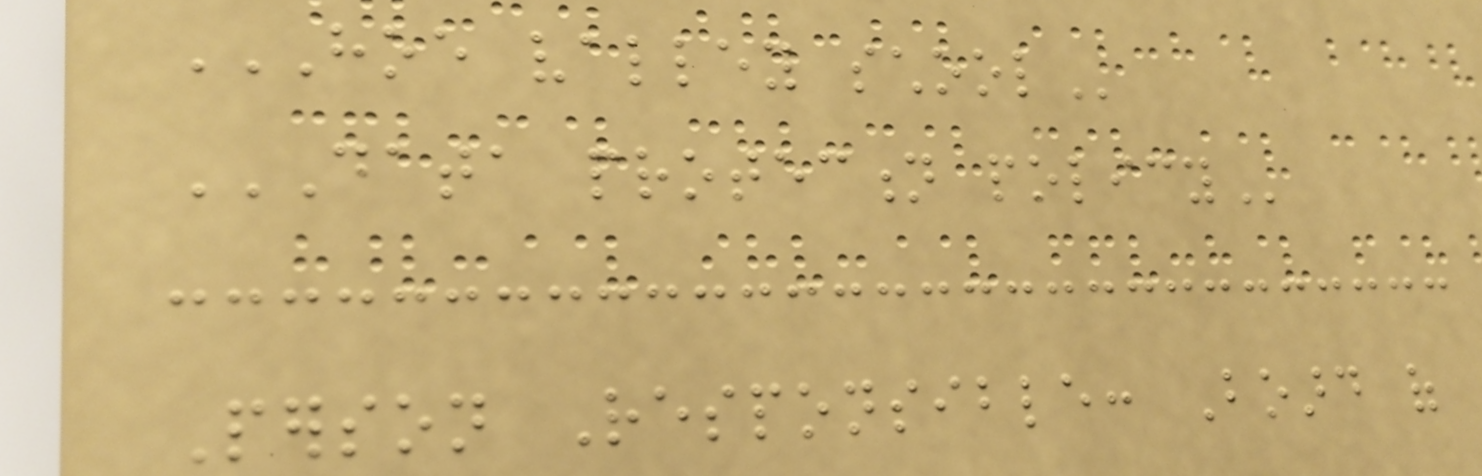HOE VALLEY SCHOOL
DATA PROTECTION POLICY
Person Responsible: Board of
